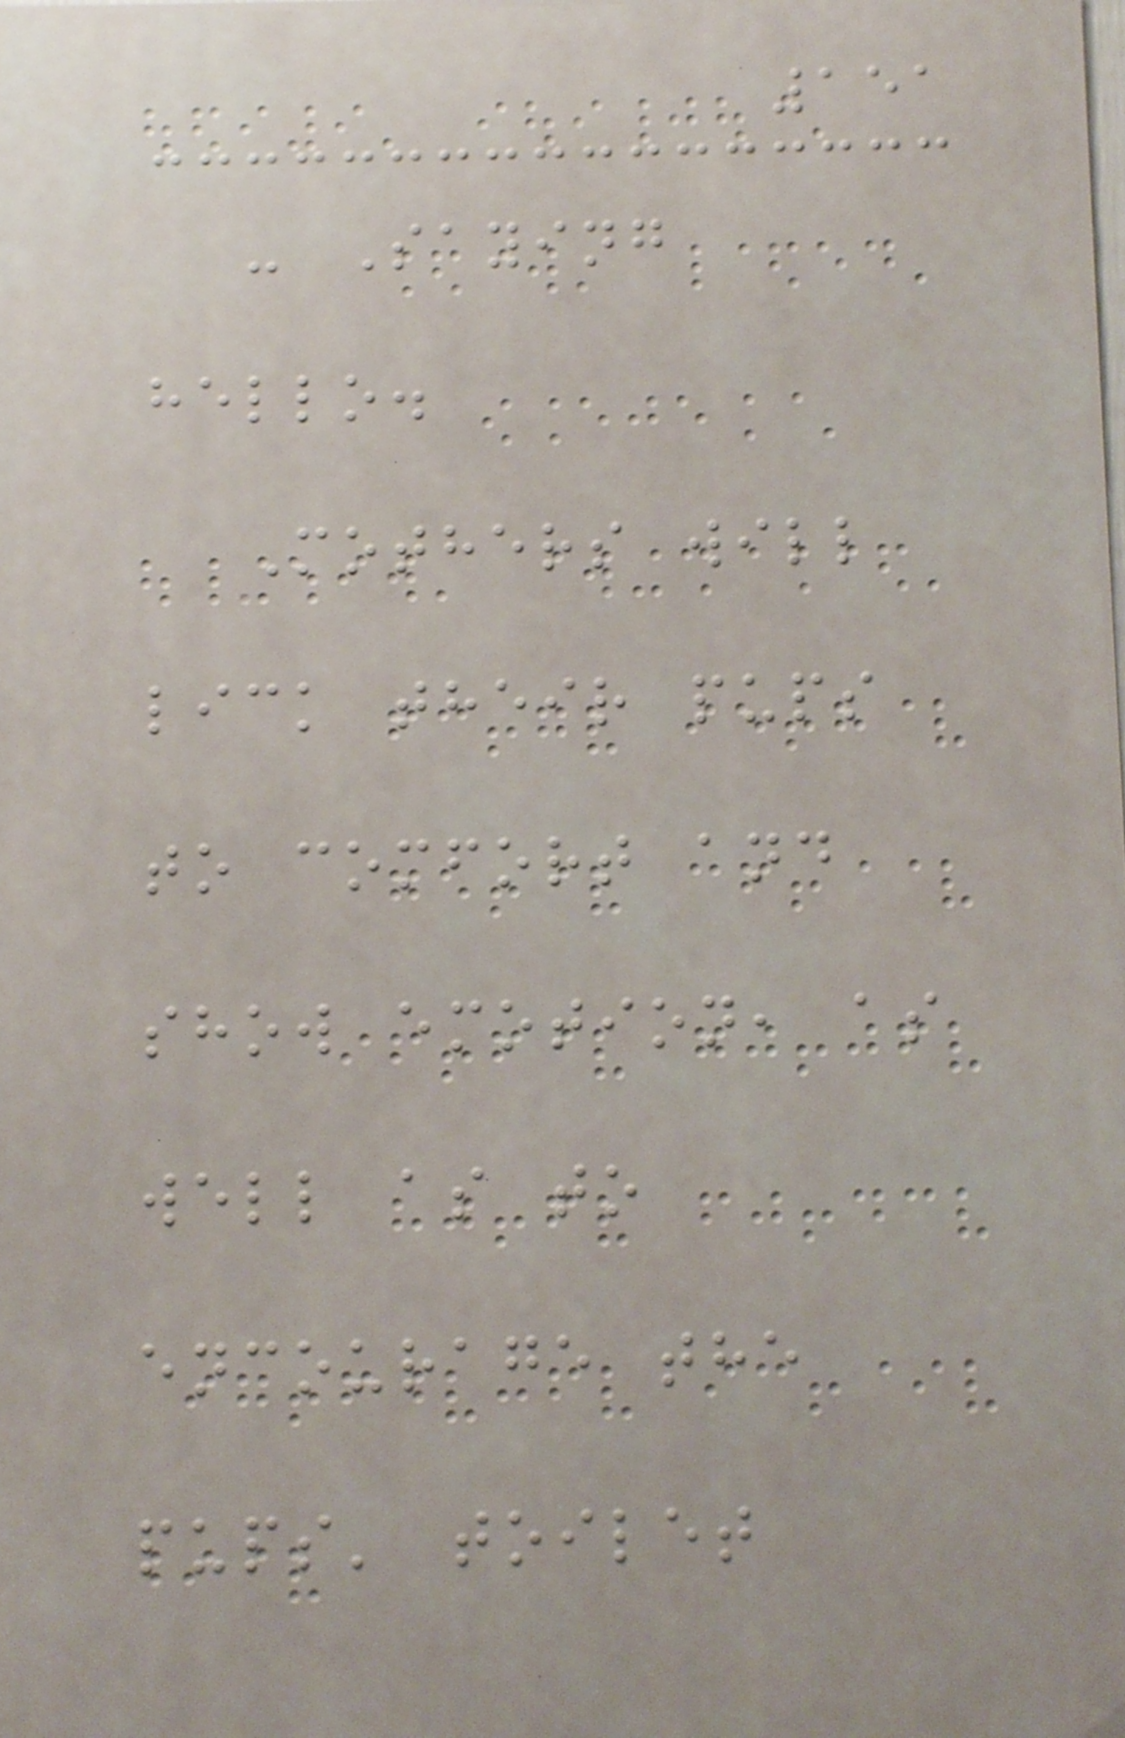151
- Saying
hello.
Mothers will
lick their pups
to comfort and
show emotion, as
well as to
encourage the
pups' toilet
